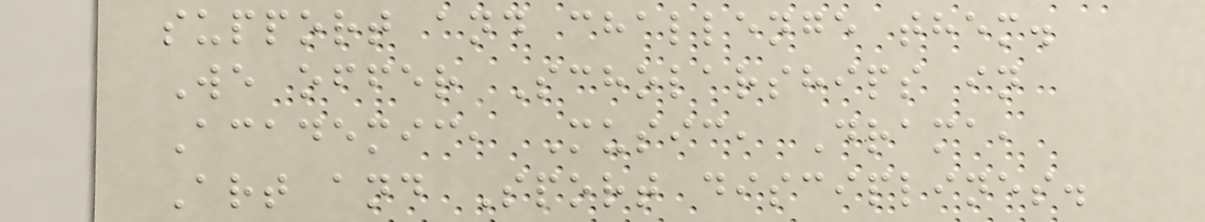support and challenge them.
We offer Scholarships in
Academic, Music, Drama,
Art and Sport disciplines.
